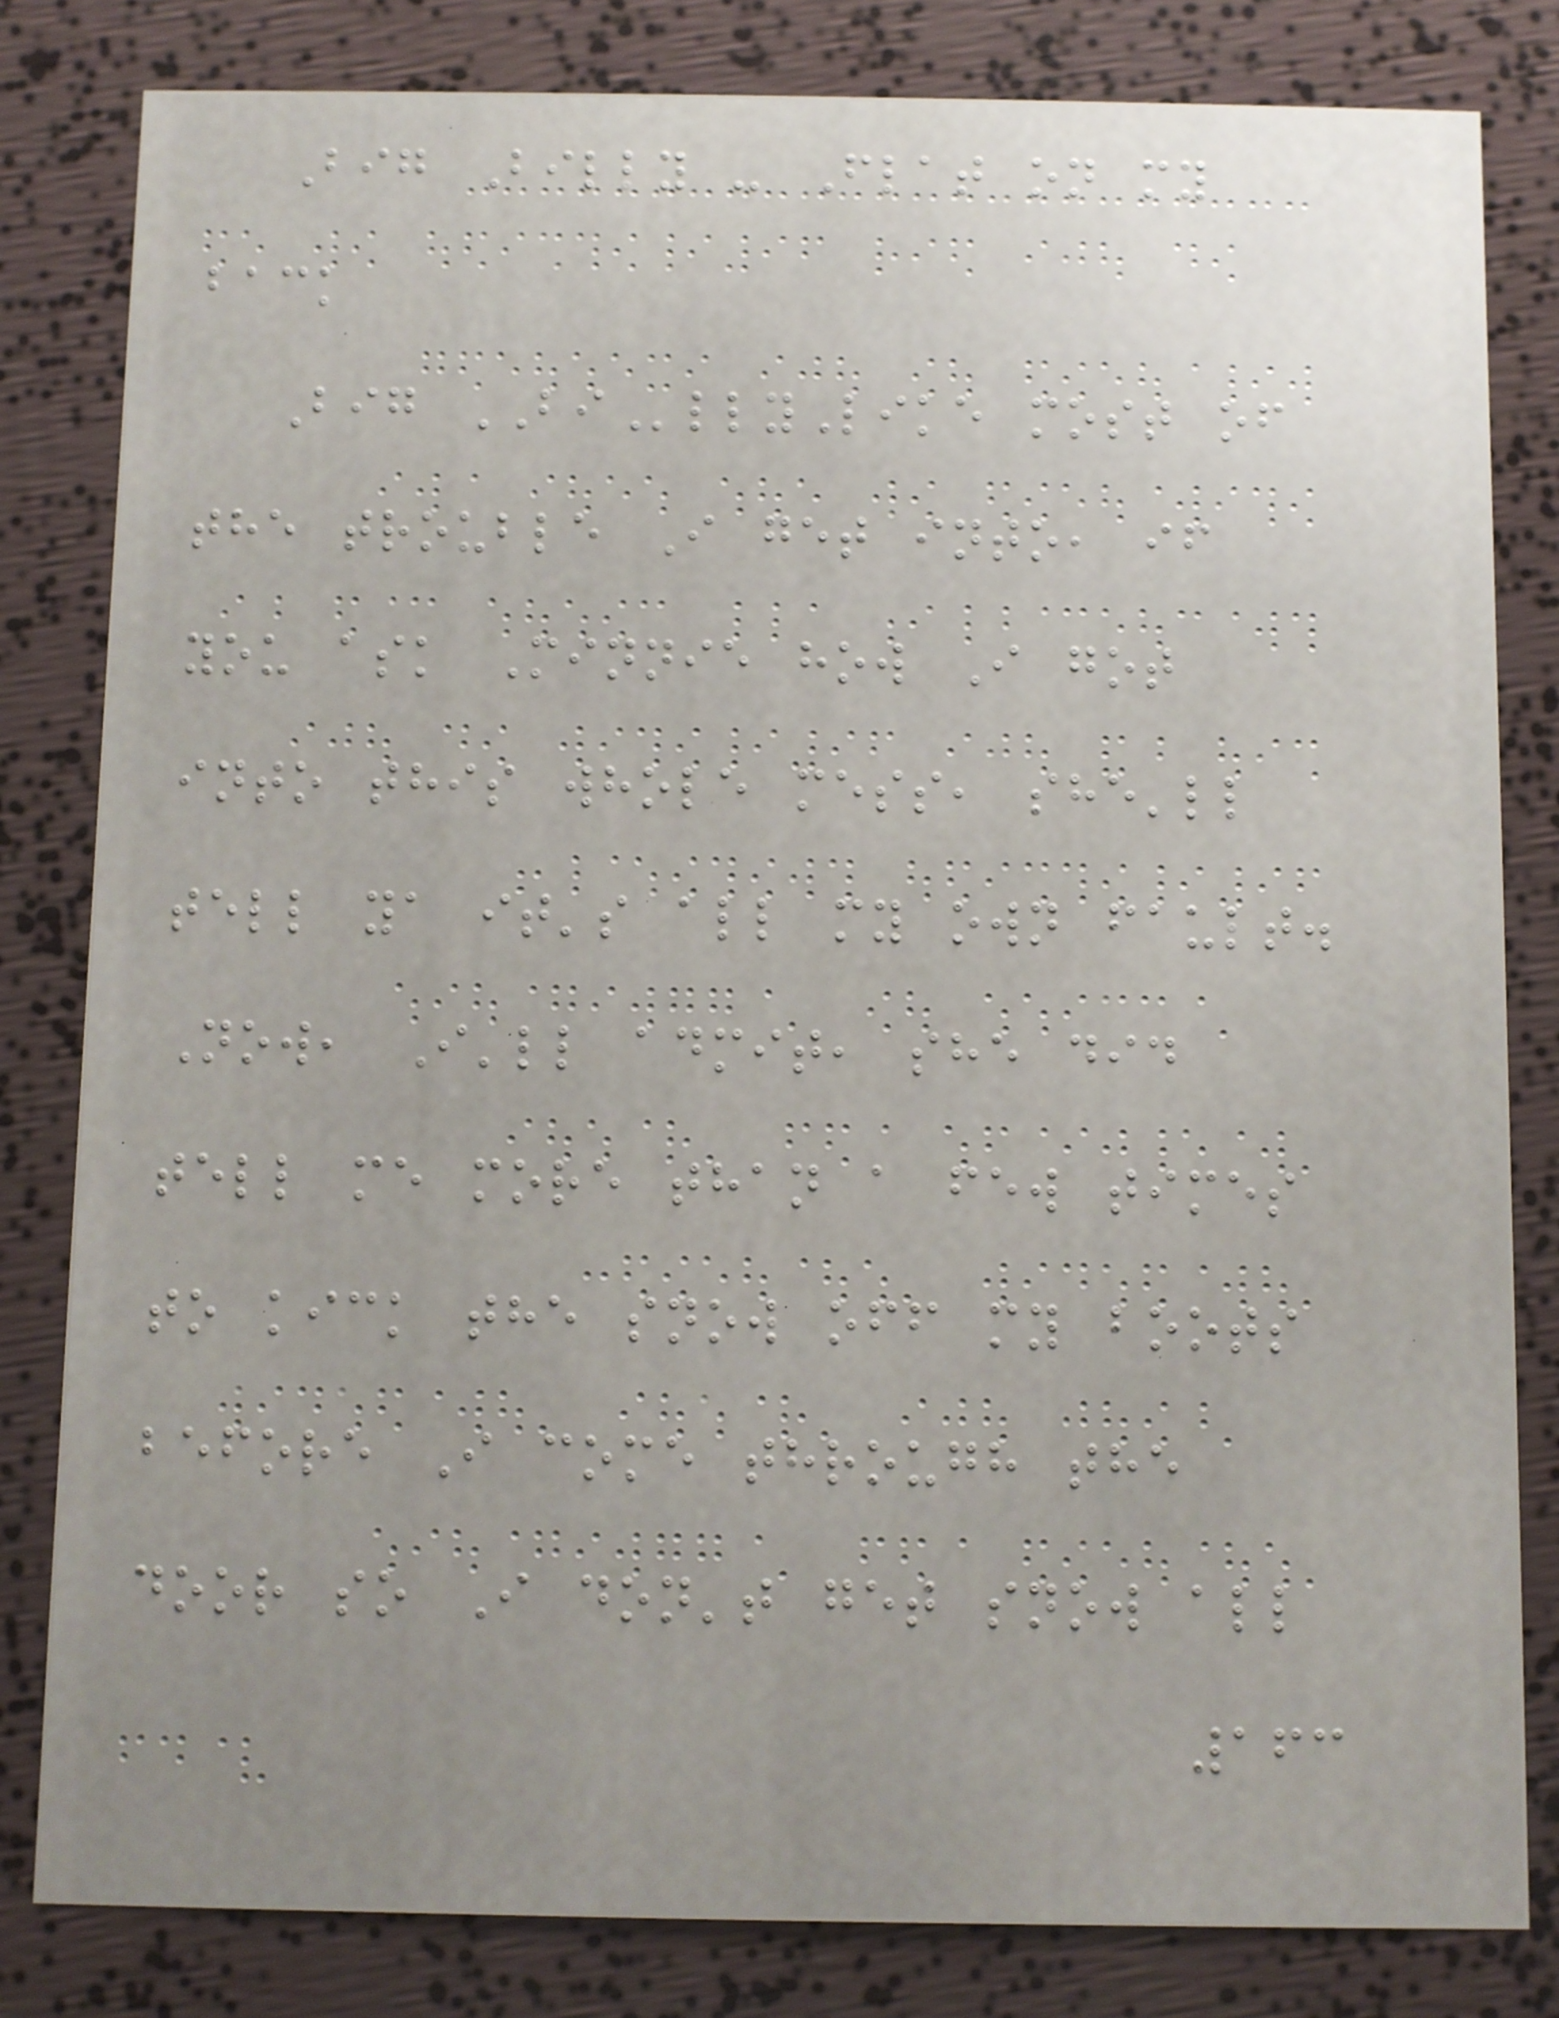Big Billy - Flat on my
back
Big BIllyLike most of
the trouble I get into, if
you ask Minnie how I got
into this whole mess, she'll
tell ya it's all my own fault.
Now, I'll admit, she did
tell me more than a few times
to kick the snow off my boots
before I come through the
door so I don't get snow all
163
